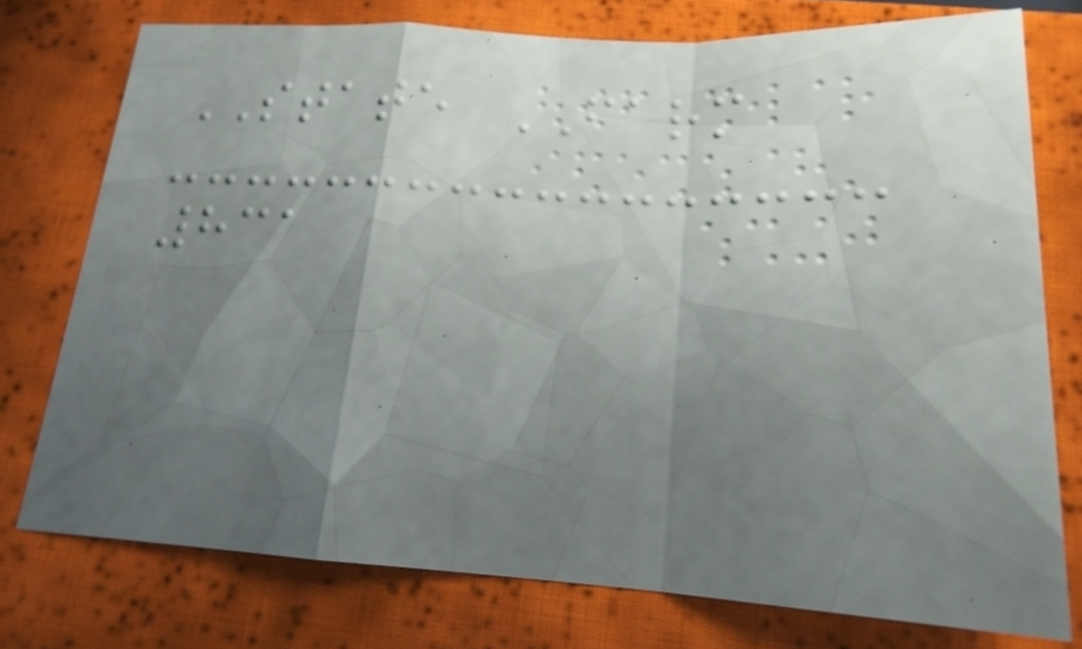STATE FARM
831
